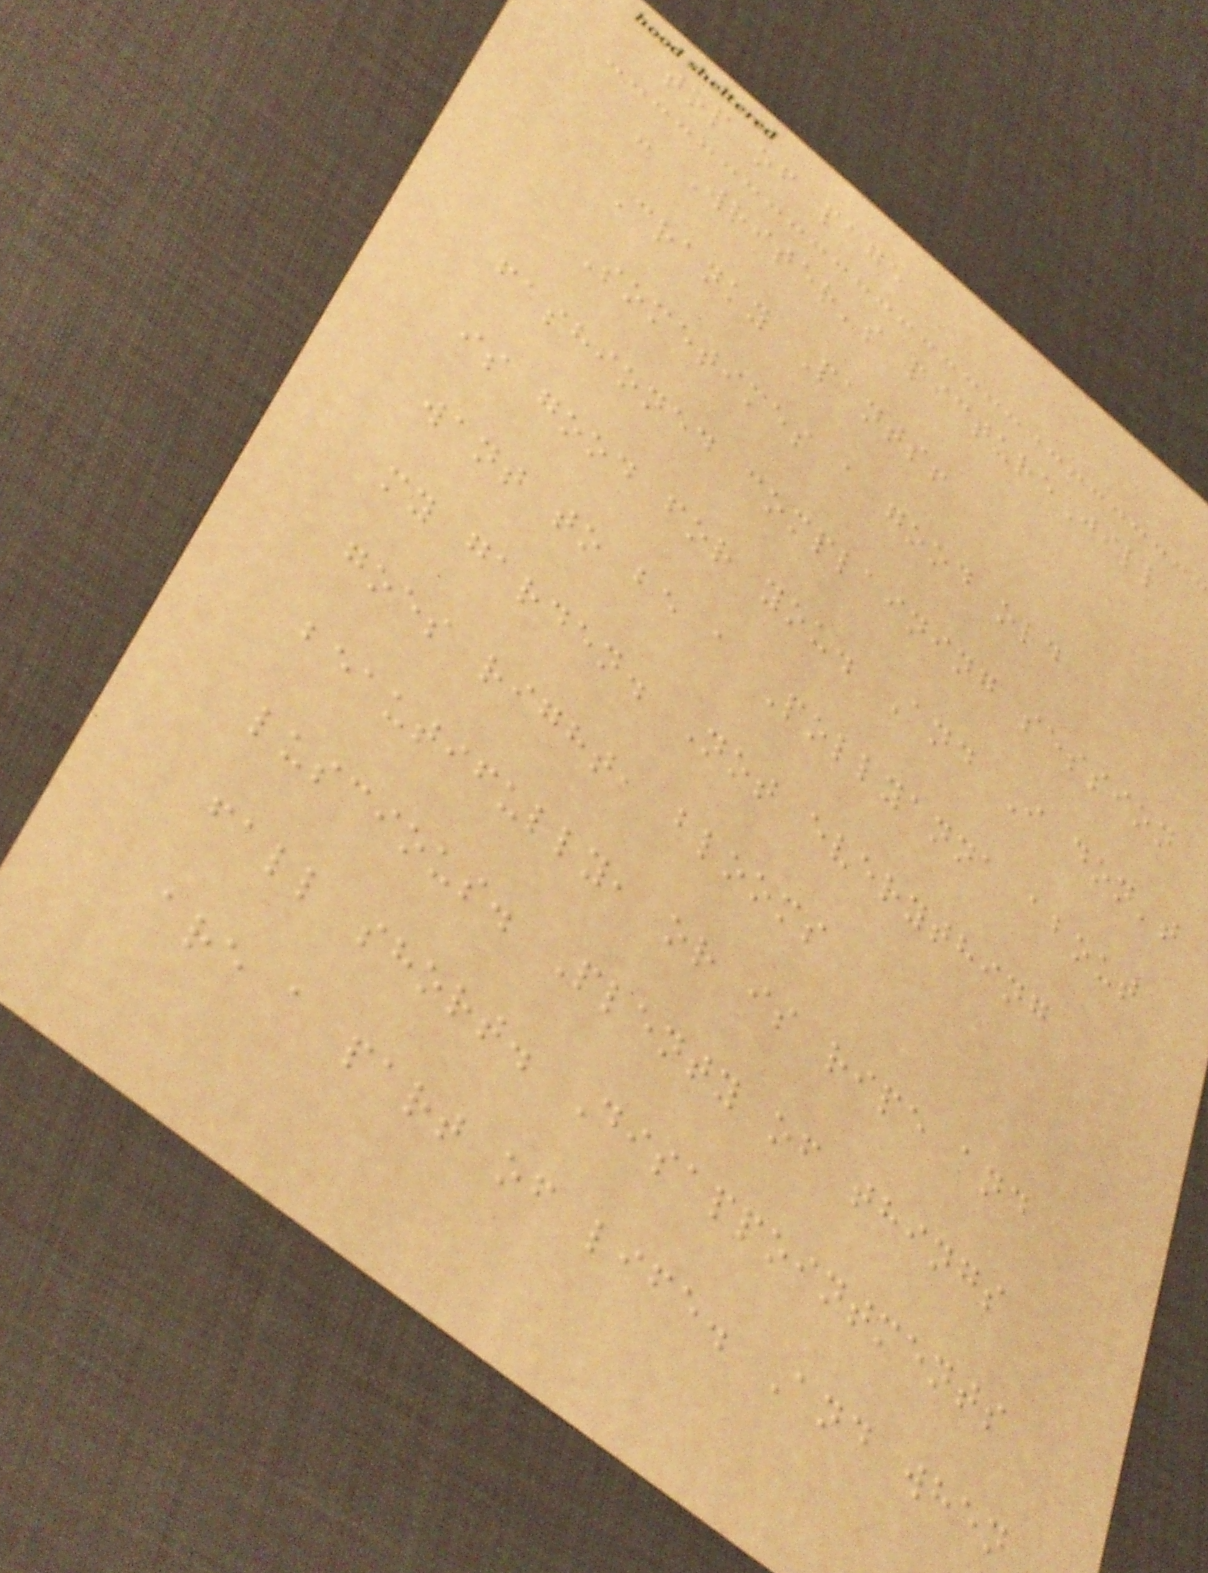top of page
- Writer's pictureJill
Cranky Pants!
Sometimes a good old
fashioned complaining session
is good for you. And I don't
want to be a Pollyanna about
my garden. Not everything
goes right, blooms
beautifully, or is ripe and
luscious. Plenty of things
fall short. Disappointments
are a part of life. And when
